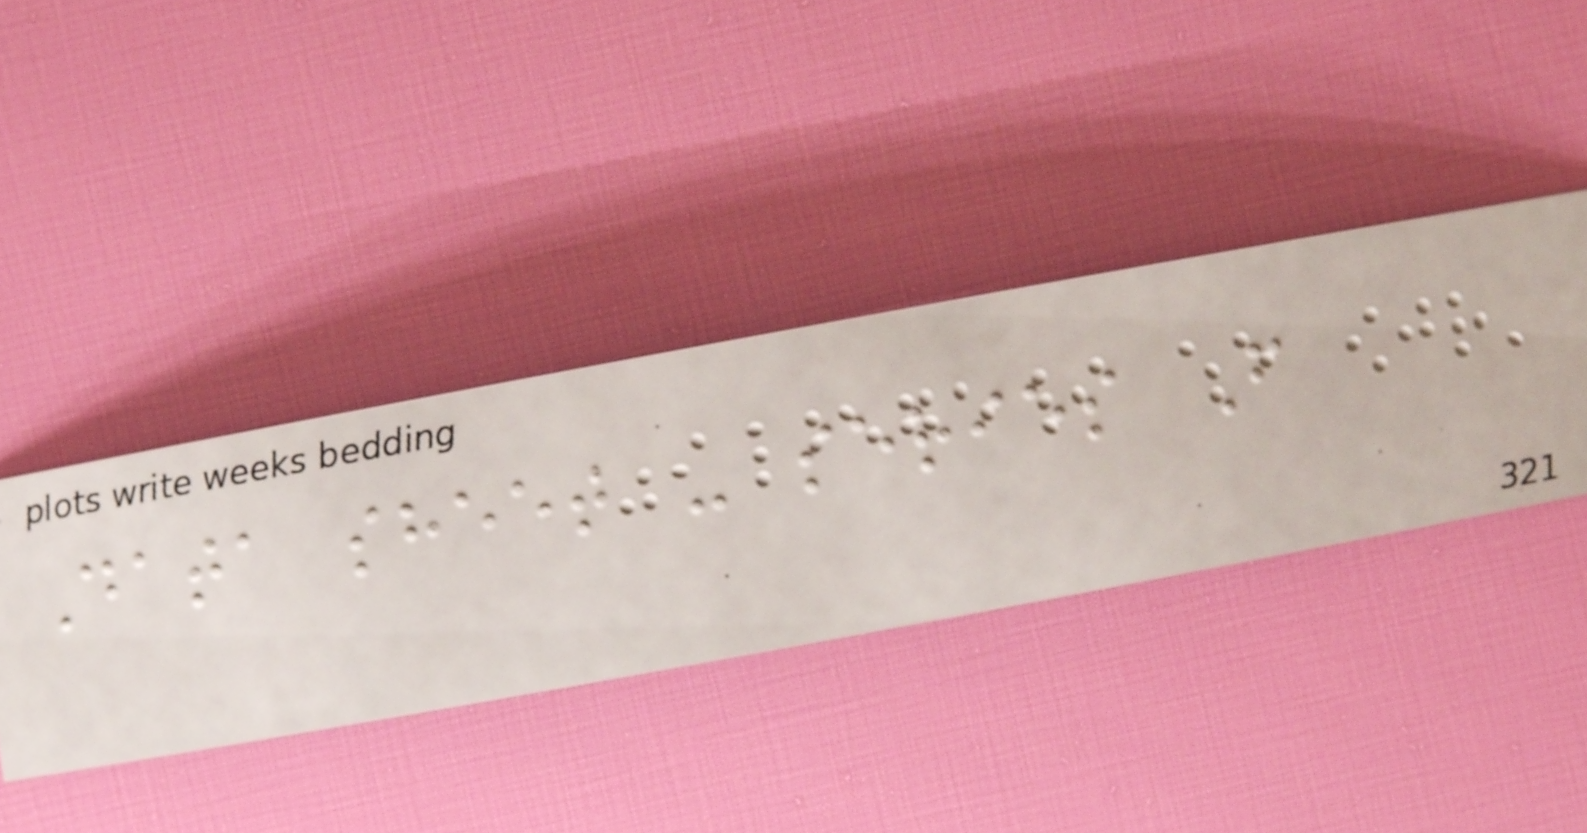Data sheet - series F
